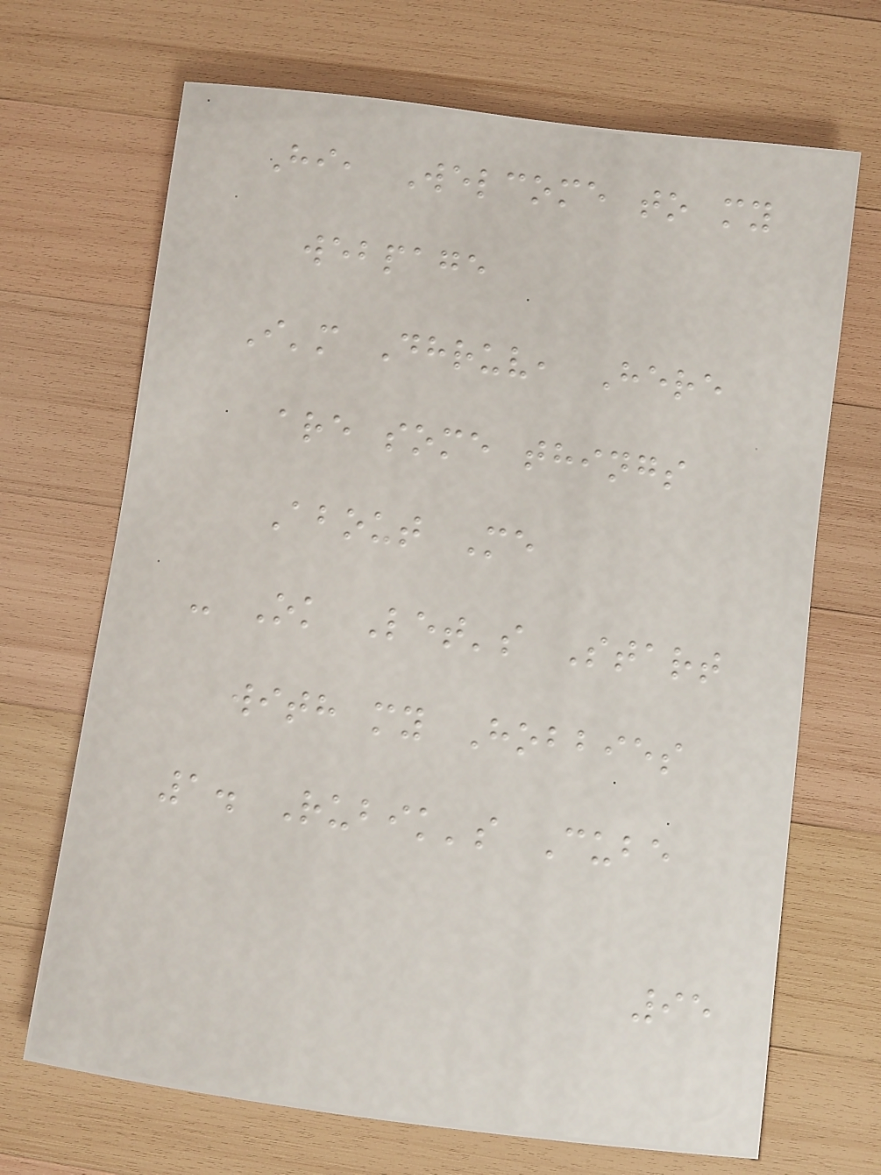Hi, Welcome to my
webpage
I'm Dhruv, Here
are some things
About Me
- Ok Let's Start
with my Hobbies
1. Rubik's Cube
95
